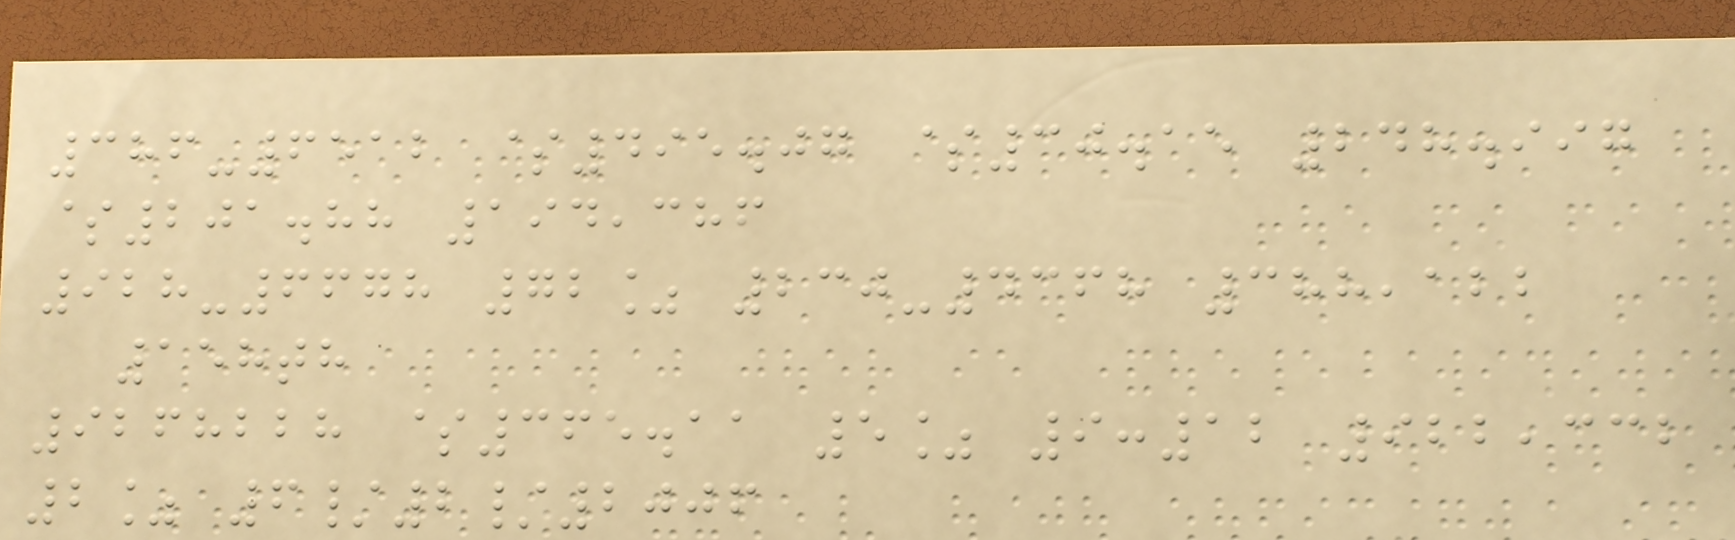386-6512 $495.07 $30.15 248.997
$201.88 194,386
928-6678 72% 230-4368 388,122
158th
9268228 $365.11 5% 9:12 922,332
2% 6/2/2006
